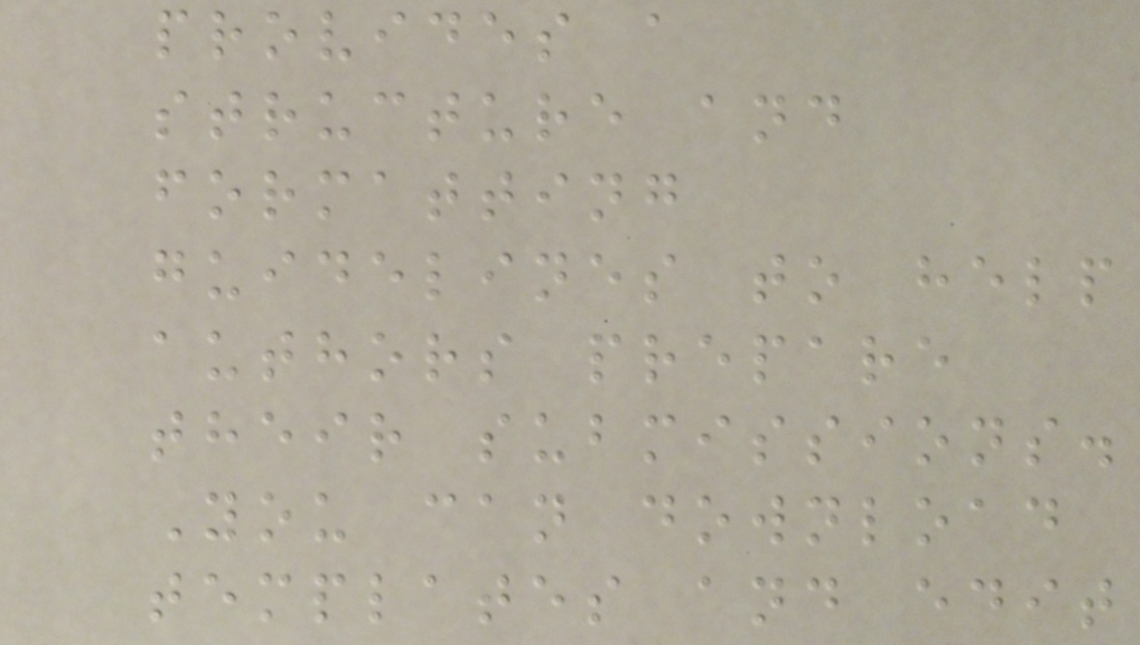provides a
structure and
formatting
guidelines to help
authors prepare
their submissions.
You can download
templates and edit
